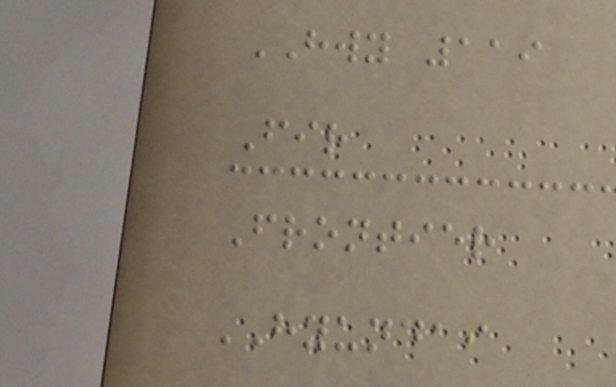HWY 119
Fir
Frontier
HYUNDAI
